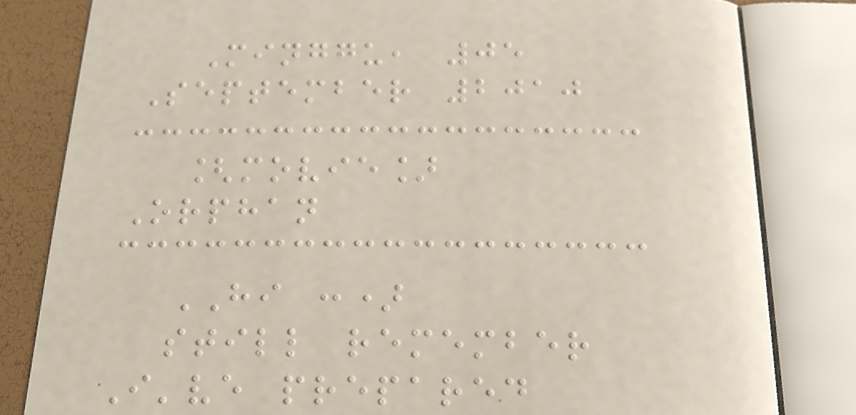Minggu, 05
September 2010
[movie]
Orphan
HI :)
still remember
I've prepared
